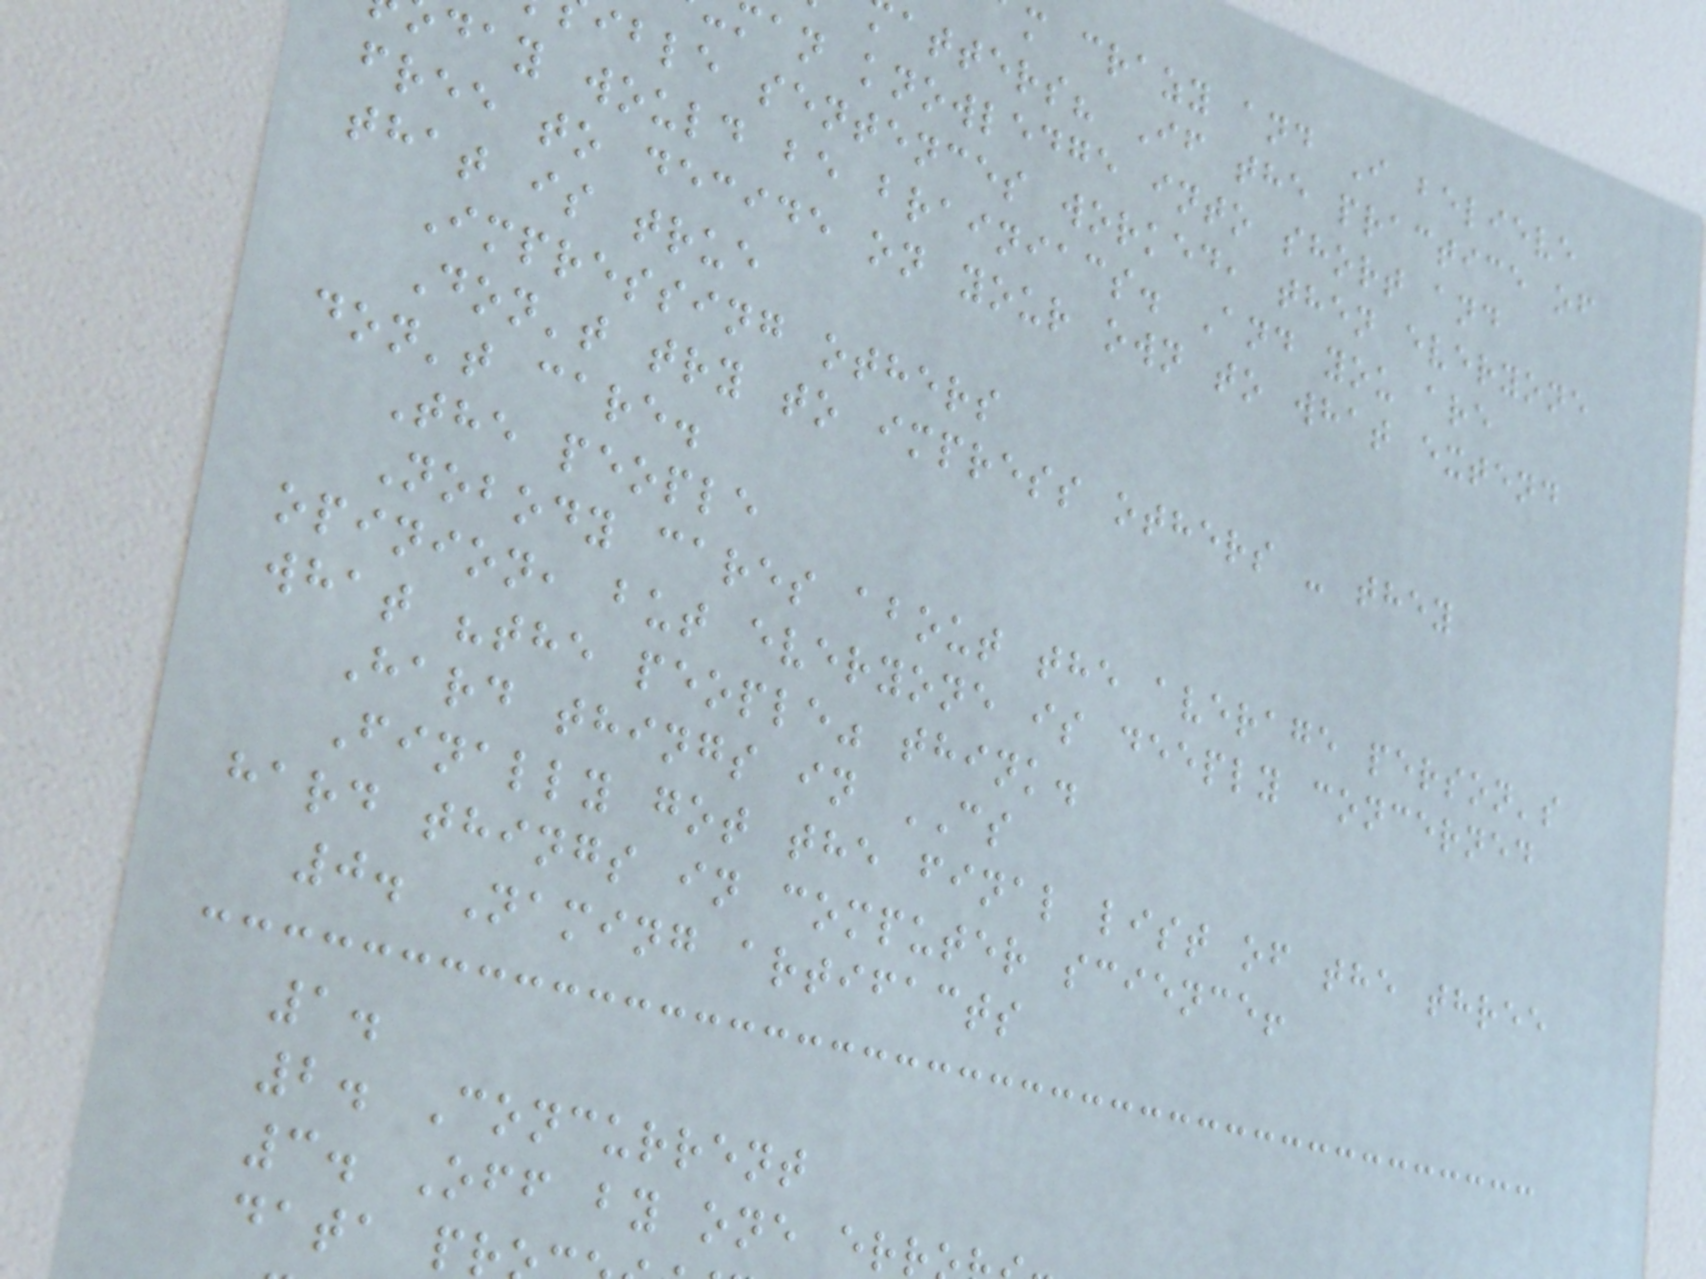m crazy and I believe
atters? If the practice of
man knowledge into short and
ible sentences worked, then everyone
day would be brainiacs. And you are
free to decide on your own to what extend
that is true
Impressing others
Don't try to impress others - they
don't care.
The people
Nobody cares about the average person's
opinion, but everyone is deeply concerned
what "the people" think.
Hard things in CS
Finally got the final list of the three
hard things in computer science!
0. Naming artifacts
1.
2. Concurrent
3. Off by one err
data pr
